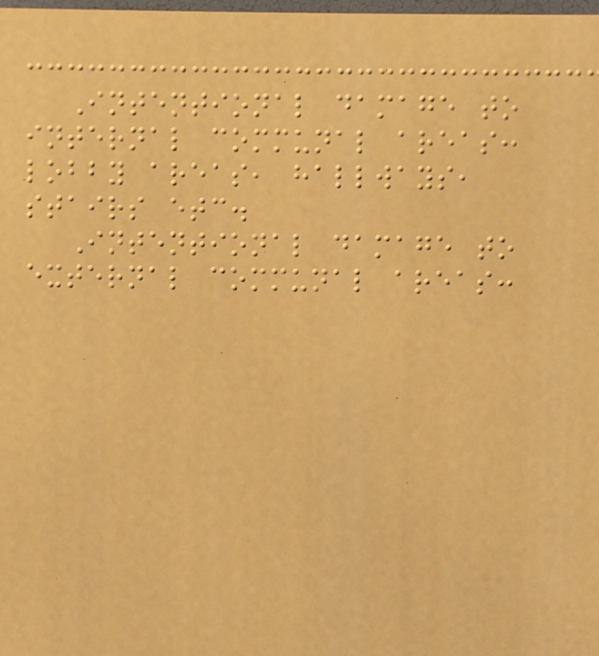Intentional damage to
internal communal areas:
lobby areas, hallways,
stairs etc.
Intentional damage to
external communal areas:
